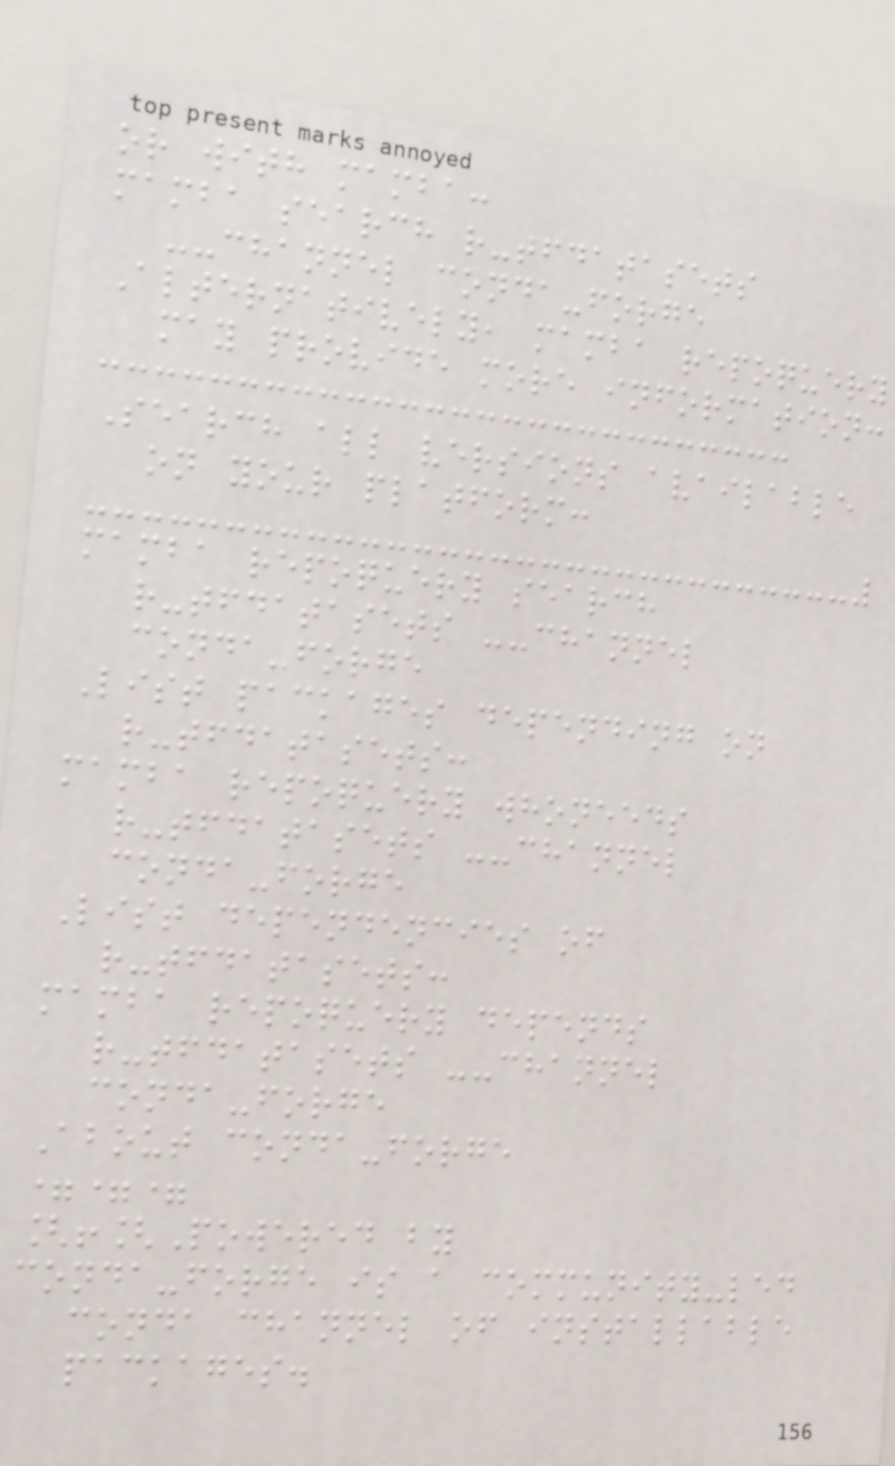or with mamba:
mamba search r-tfdatasets
--channel conda-forge
Alternatively, mamba repoquery
may provide more information:
Search all versions available
on your platform:
mamba repoquery search
r-tfdatasets --channel
conda-forge
List packages depending on
r-tfdatasets:
mamba repoquery whoneeds
r-tfdatasets --channel
conda-forge
List dependencies of
r-tfdatasets:
mamba repoquery depends
r-tfdatasets --channel
conda-forge
About conda-forge
===
[![Powered by
conda-forge is a community-led
conda channel of installable
packages.
